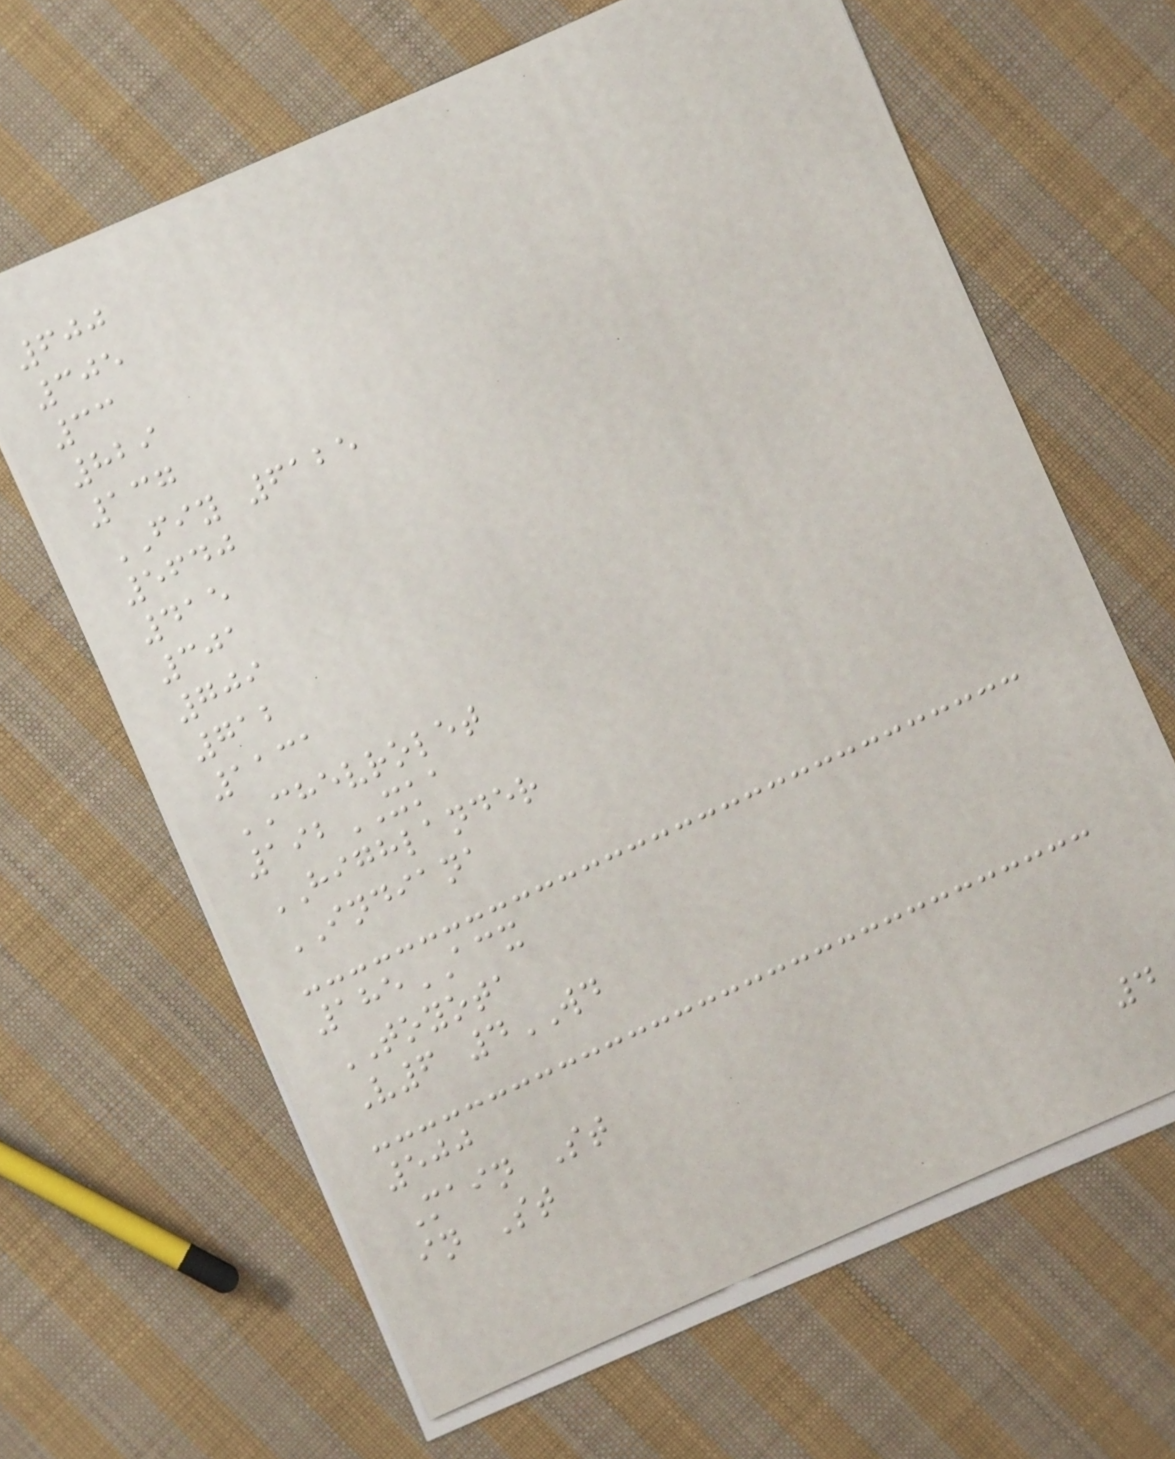600
305
33
829
137
FIY 6125
5640
415
301
709
712
1131
CHEVROLET
192XKA
HIGHLANDER
INDIANA
185ACX
TOYOTA
V6 4WD
500
Main St
in St
4
